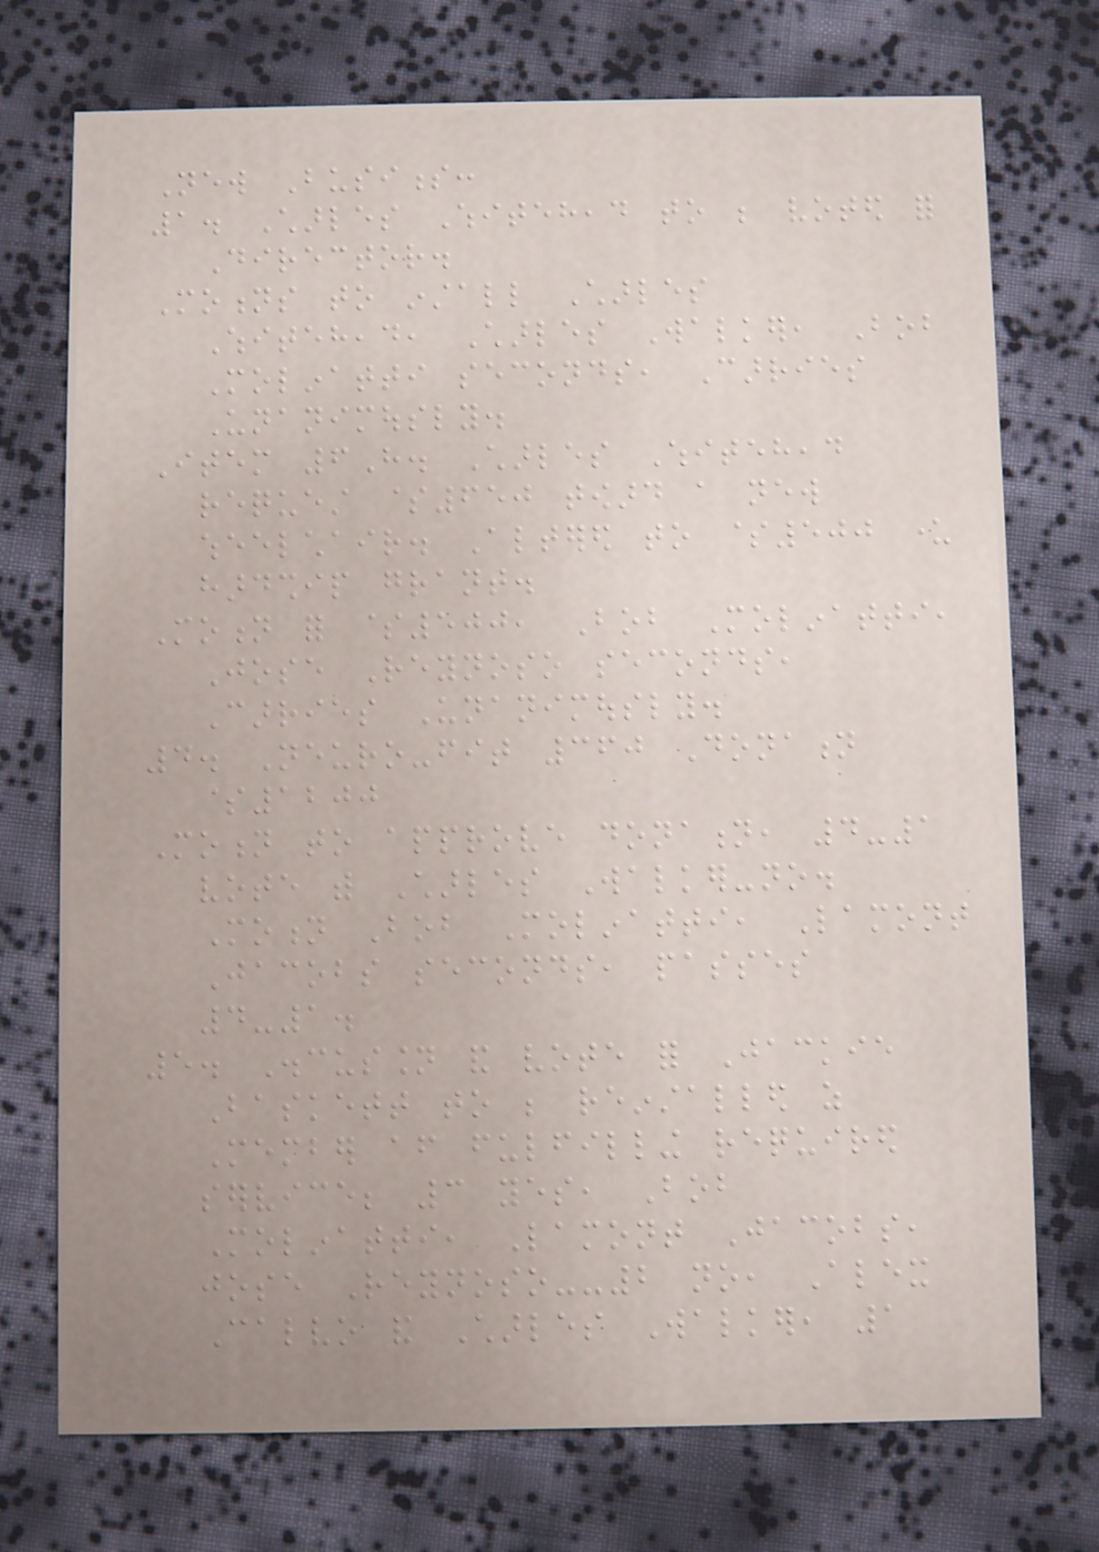New Business:
1. Charles Whitehead to be voted for
Director.
Motions to install Charles
Whitehead, Charles Walker, Bob
Molinatti seconds, Carries
Unanimously.
Item 6H. Charles Whitehead
request $650 toward a new
wheelchair. Altered to $500 under
hardship grant.
Motion for $500, Bob Molinatti,
Jose Reynoso seconds,
Carries Unanimously.
4. Neuro-fit 360 Donation
$1200
Motion to approve donation, 4-1
vote with Charles Walker-no.
Motion Bob Molinatti, Lamont
Jacobs seconds, passes
4-1.
5. Discussion and vote for Jackie
Baskett to be reinstalled as
Member after fulfilling required
service; 3 yes, Bob
Molinatti, Lamont Jacobs,
jose Reynoso--2 no, Alex
Calvo and Charles Walker, 1
